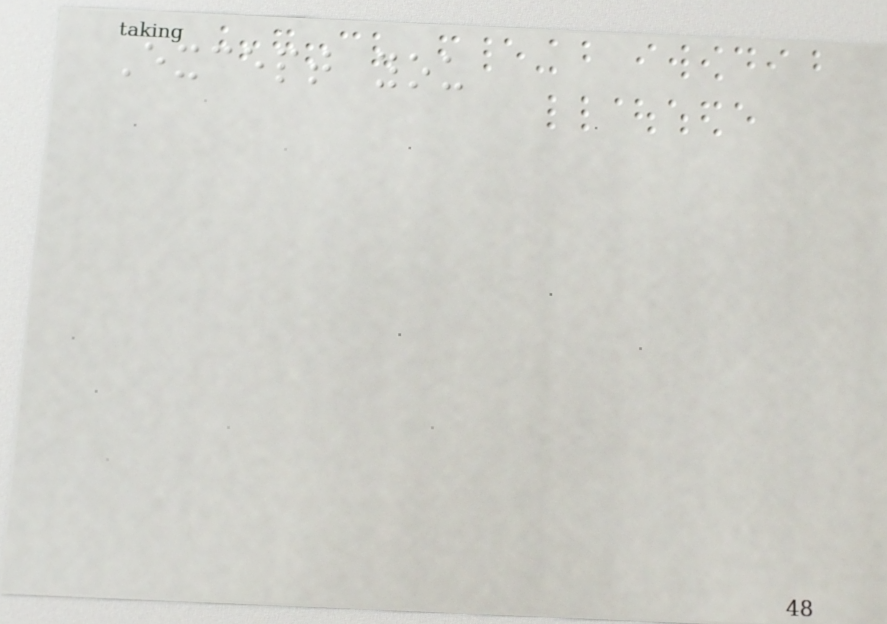Except you
